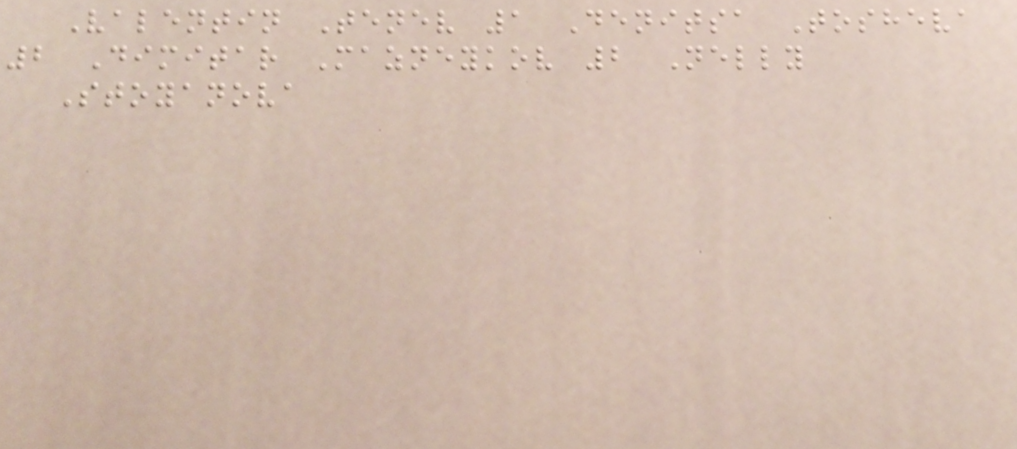Valentin Tenev 1 Denitsa Tosheva
2 Dimitar Mazneykov 2 Nelly
Stoyanova
